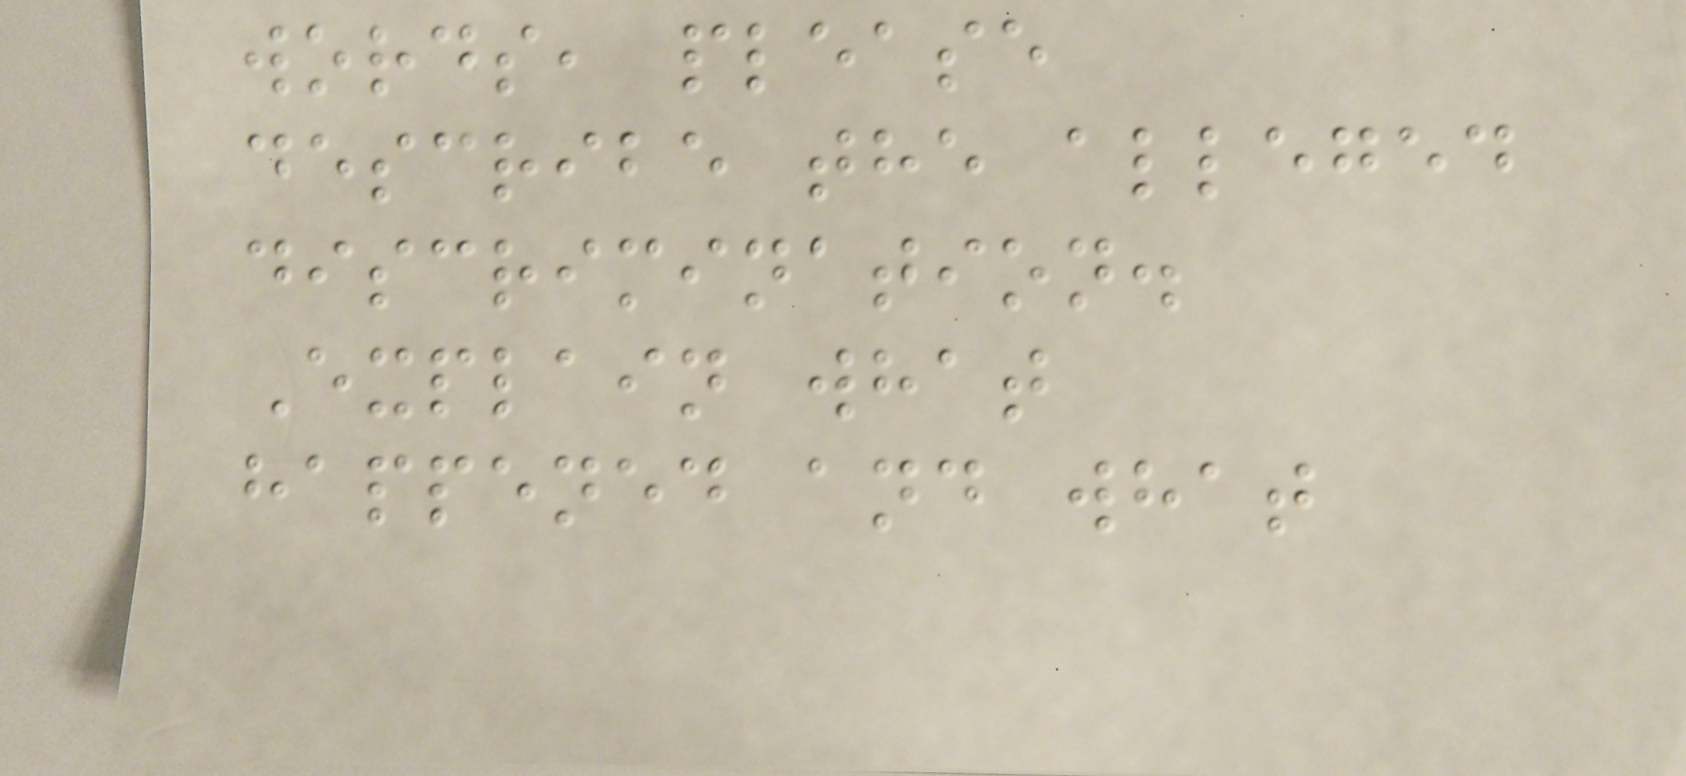words, please
describe the alleged
discrimination.
Explain what
happened and what
